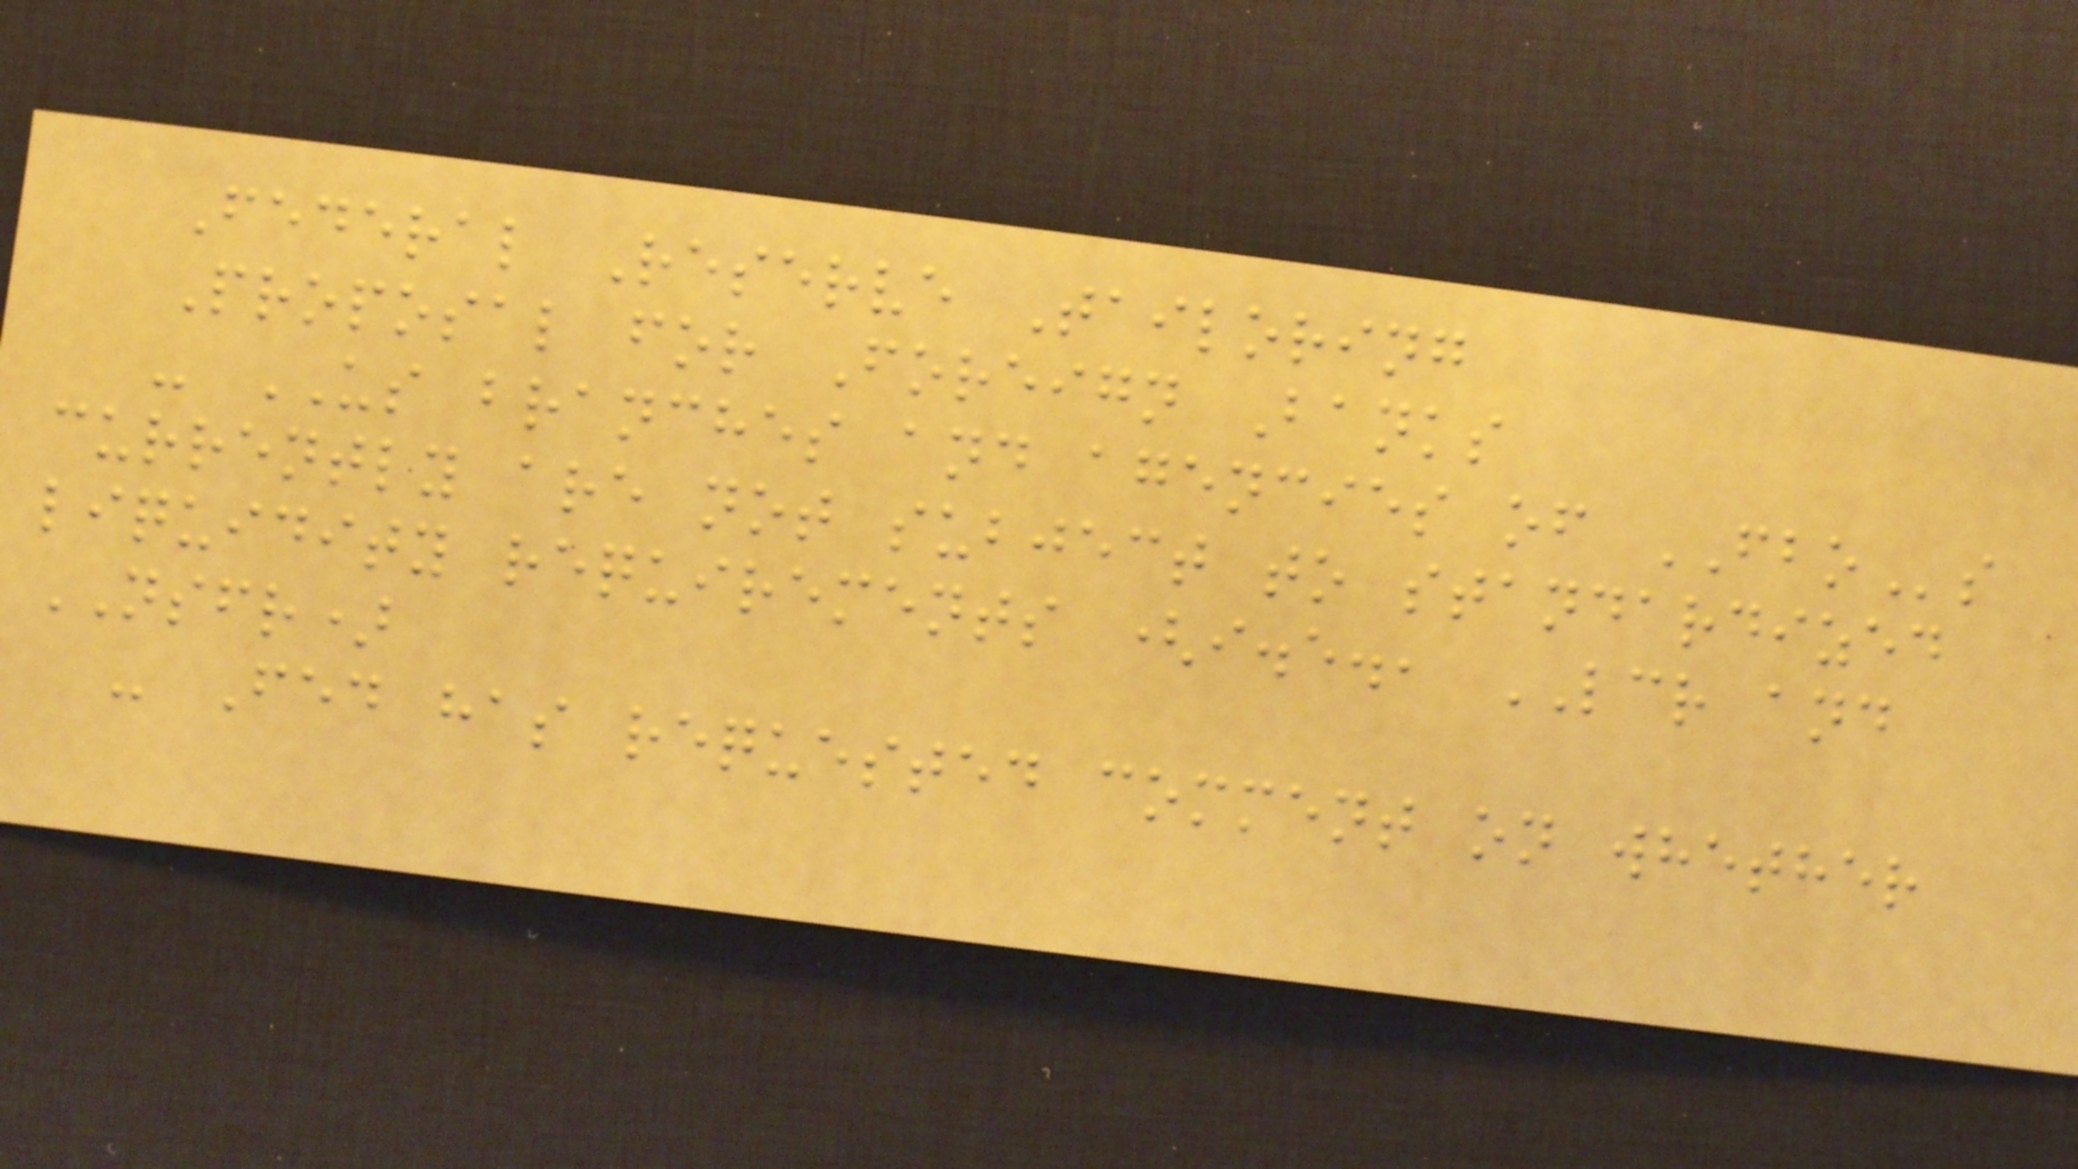Federal Reserve Tailoring
Proposal for Foreign Banks
- US branches and agencies of FBOs
currently are not subject to standardized
liquidity requirements (i.e., LCR and
NSFR)
- Fed has requested comment on whether
